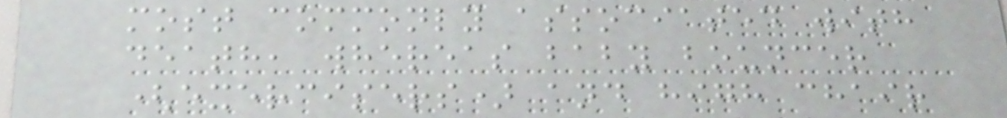most commonly associated with
death, whereas baby bouncer
(exercisers) and high chair
